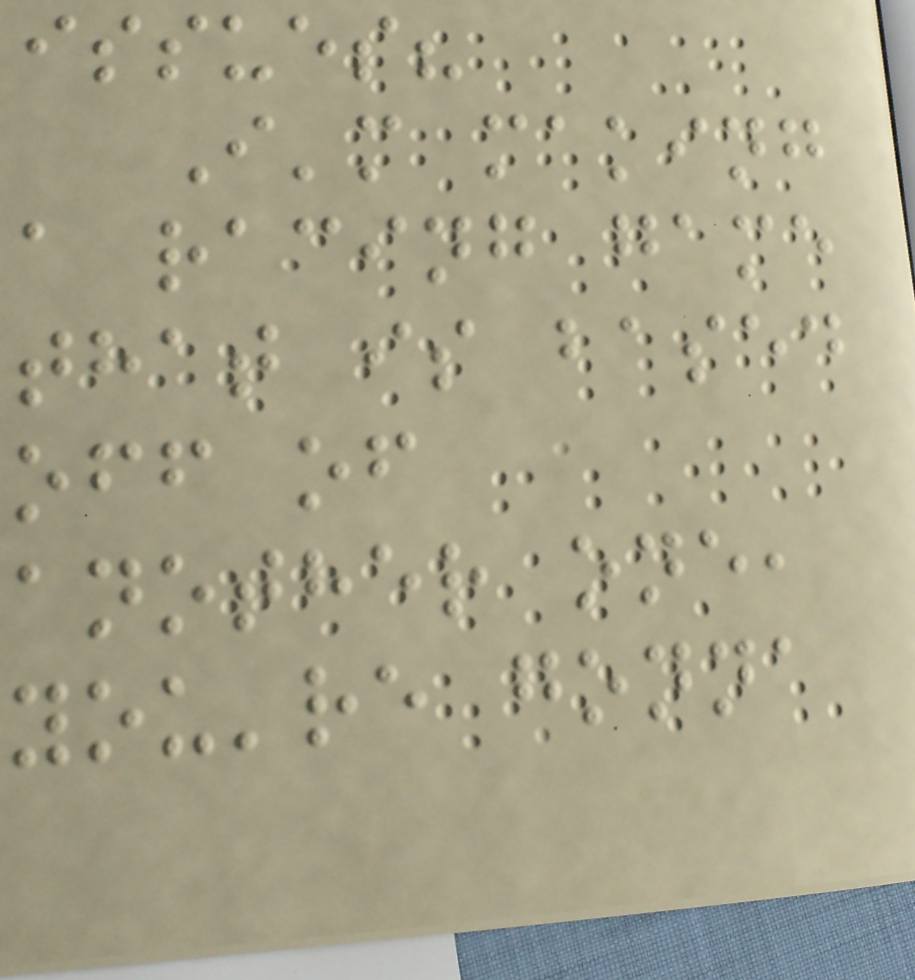issues?
I'm making
a racing game
that is based
off of
another one,
you're gonna
